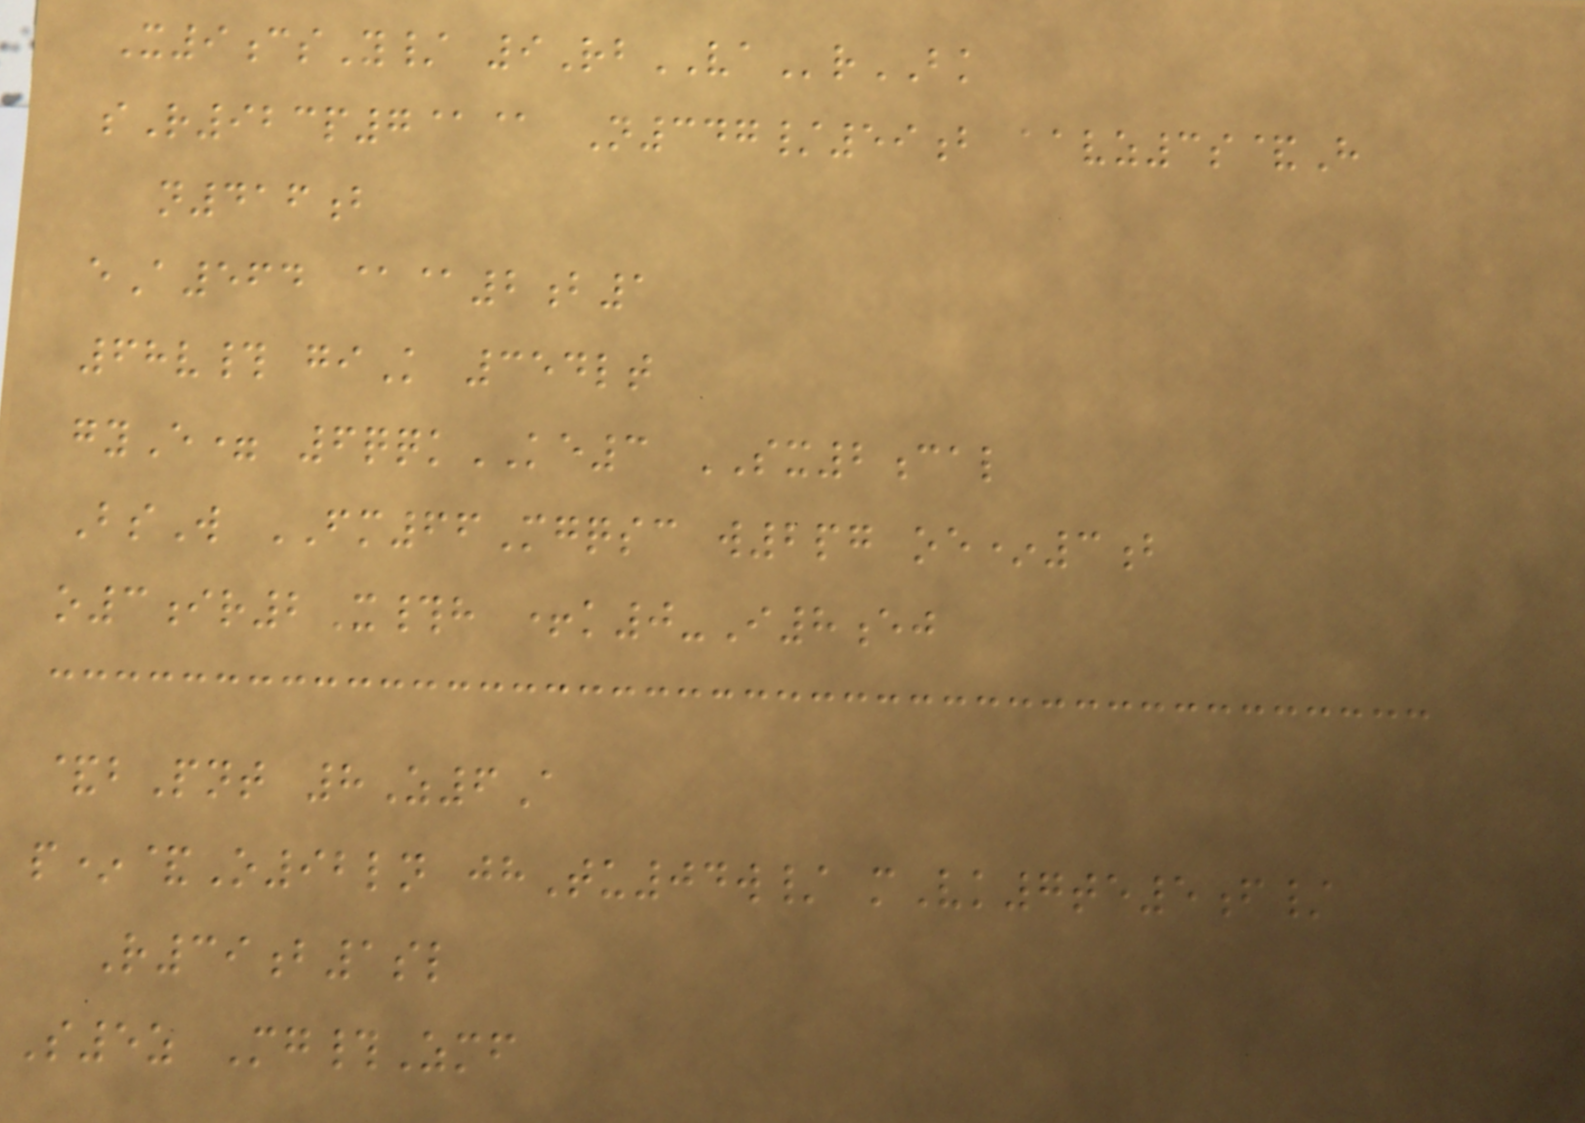X9csY/ 9RbVArBK
sR923p7@@ N347/59b aavz3s&H
n416b
eA564 @@2b1
68v# giK 354lt
gyE= 6qqkKE3 SX2cal
BsW FM66Mgqsc w2pg oe*3b
o3ir2X#h +k0-I8ej
&bPnt 8Z6A
p*&O92ln jhTu04w/ mVk7te5f/
R39b1sl
S5z Mg#Zmf
